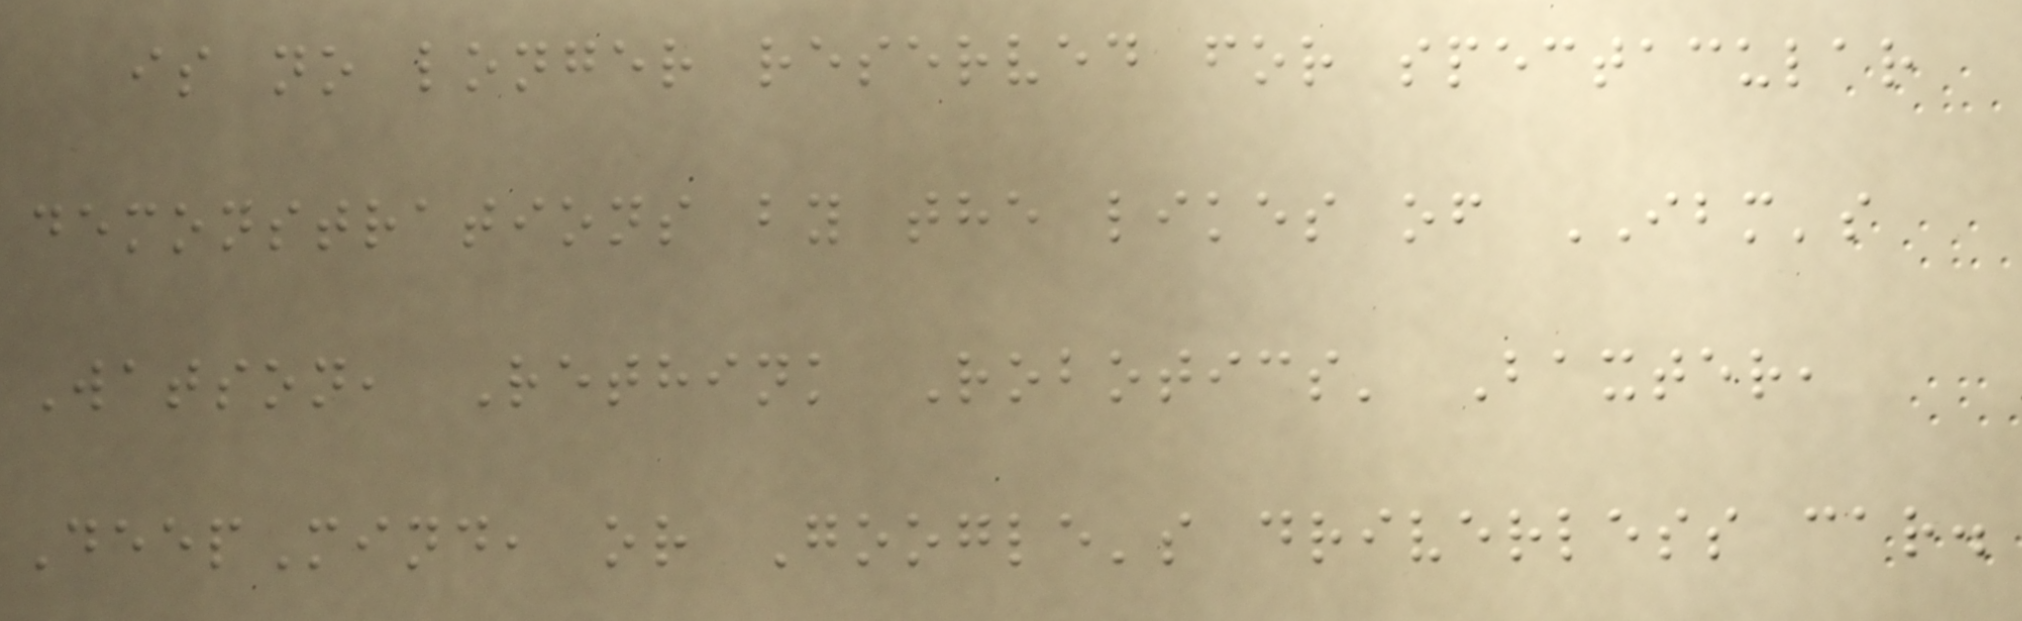is no longer reserved for spectacular
demonstrations by the likes of IBM's
Watson, Rethink Robotics' Baxter,
DeepMind, or Google's driverless car.
